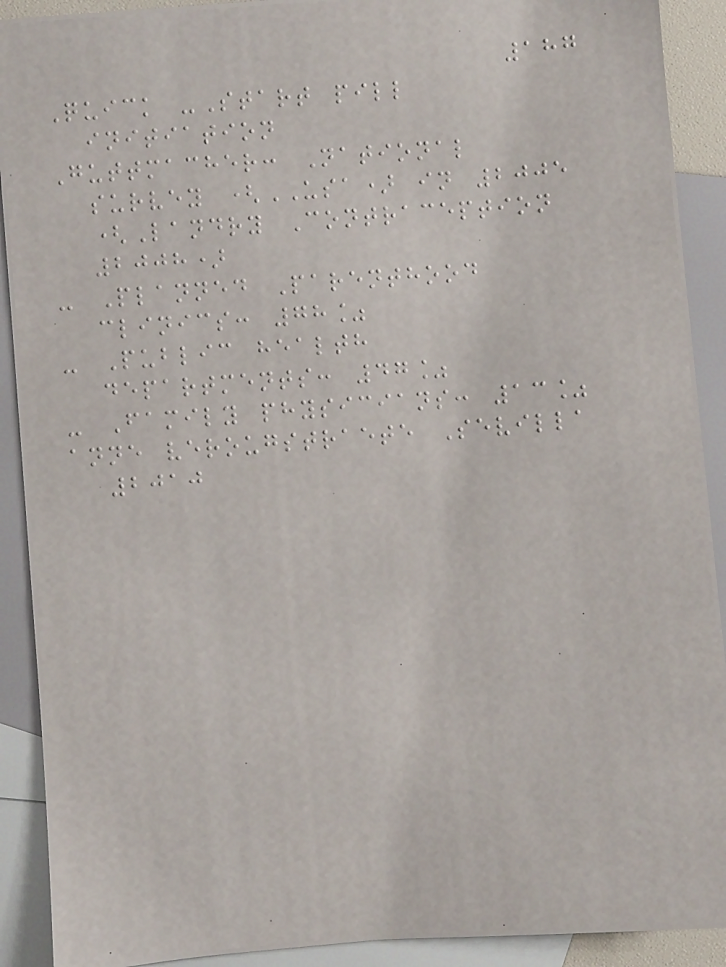187
Quick -Start pill
initiation
Guttmacher: National
survey (USA) in 2005
(Landry Contraception
2008)
- Planned Parenthood
clinics: 78%
- Public health
departments: 47%
- Family physicians: 13%
anne verougstraete Sevilla
2010
